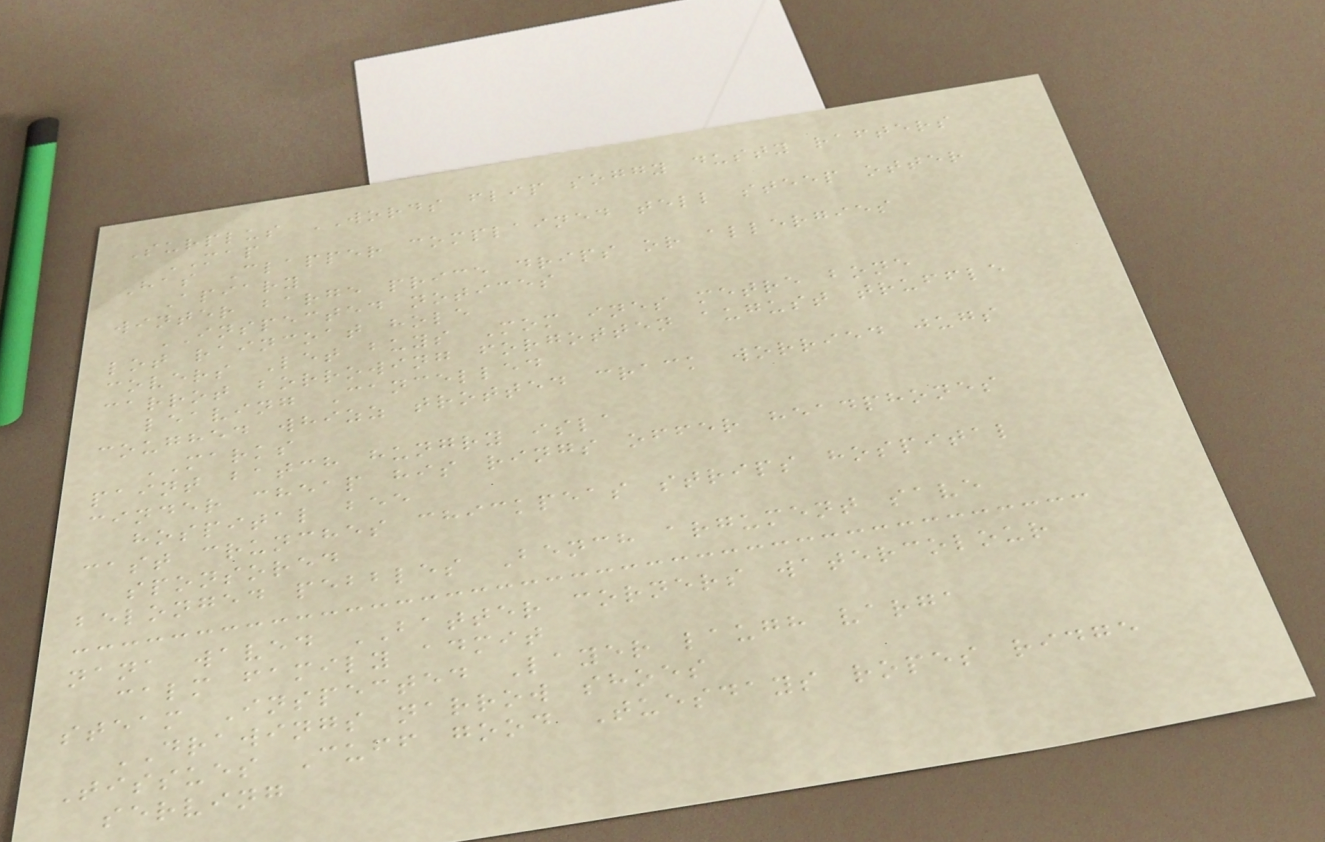Surplus WORDS flip soggy dusty rafters
MAP
Has Clapper complained tell steep otter
Apiary
winter barge price drips or allergies
INSPECTED notices
lot raincoat hole
covers Let buys Mom ines metre bone
carrot borrowing forgotten august truffle
leaving Cancelled
coughed whizz trotted crack worried jugs
MARKS
paint batch hungry isla
cinder cheap his rings offer headphones
hospital bee
cast crunches chickpeas strips hospital
sponsored
belonged pebbles Bench argument save
nana waved BATTER corners watercolour
calm family admit
steam Inspected Layer laugh varga
DRAWINGS narrow shoes
Tissues Cuff good Tuesdays ropes ridge
serving
